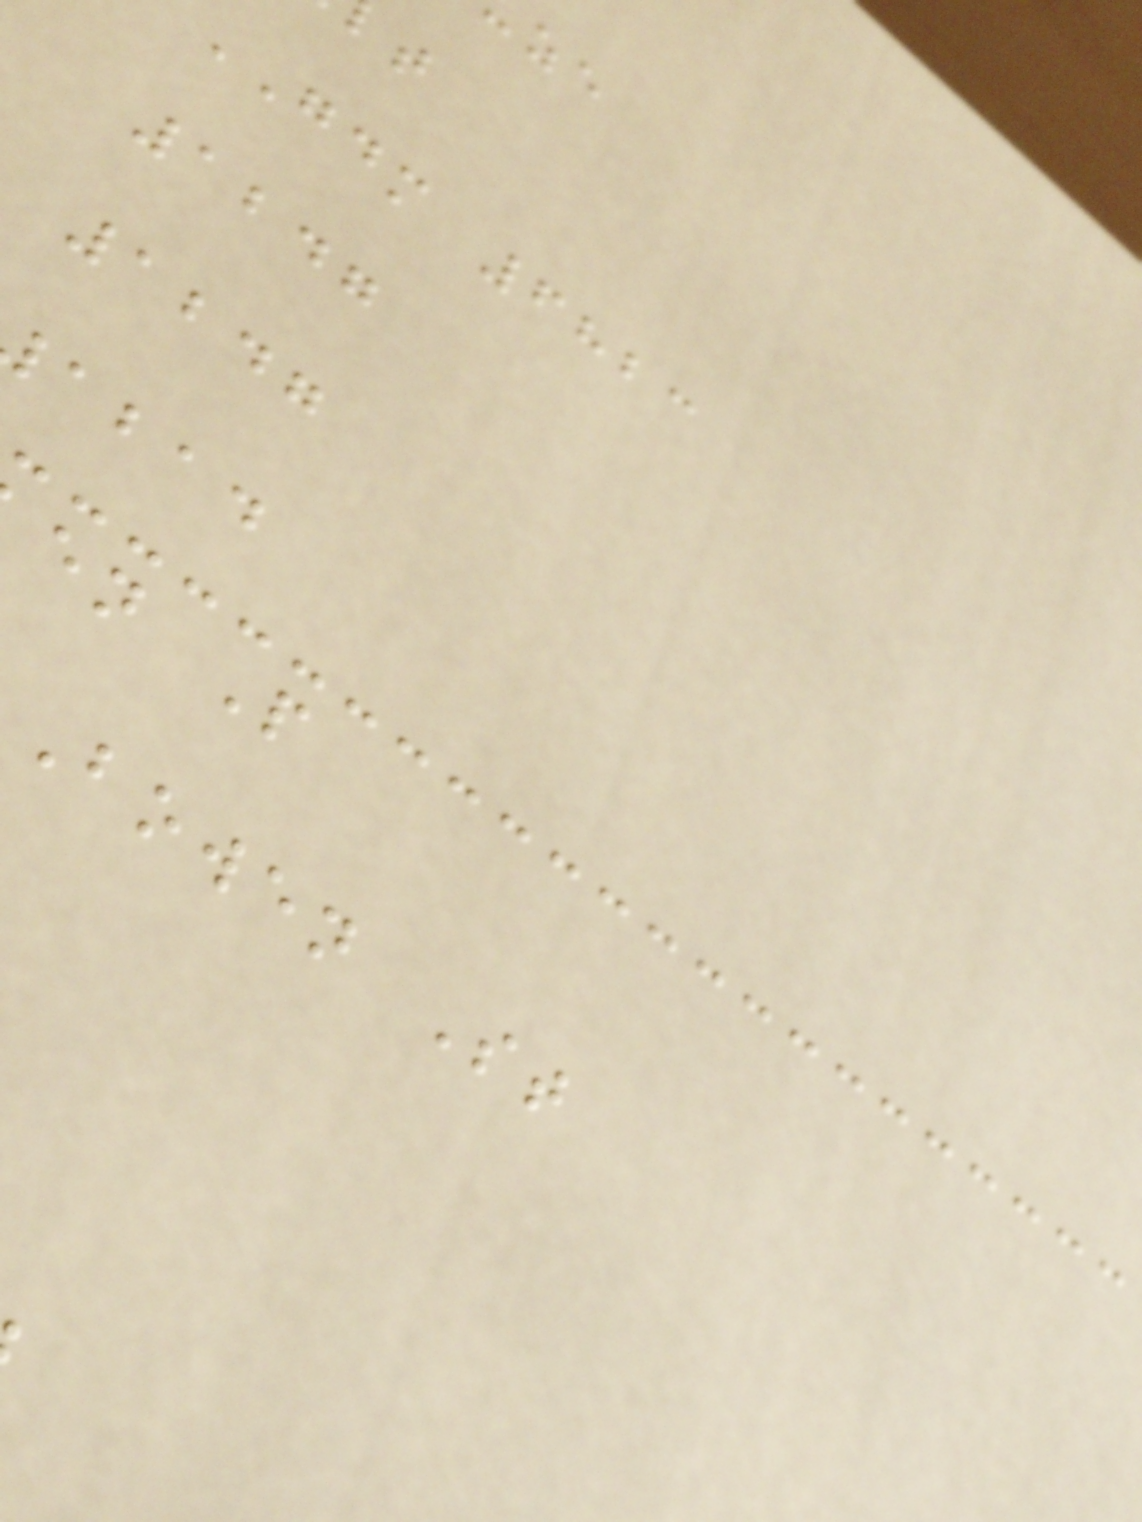GDM 6823
1247
1247
abad
en P
Bowen St
